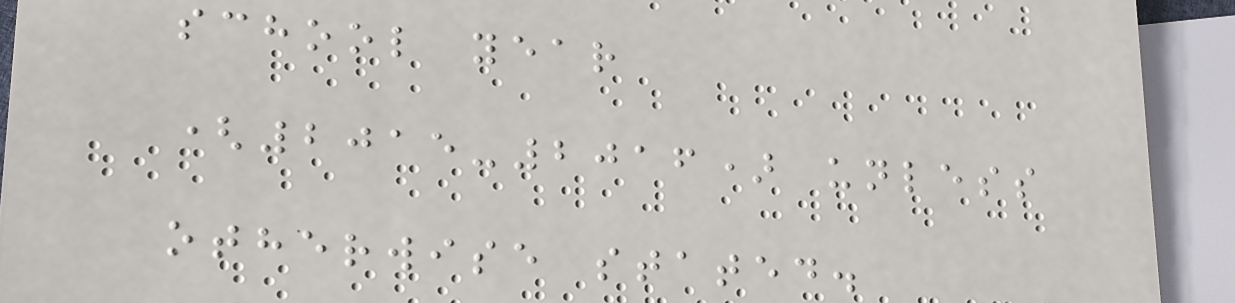school year
(2015-2016) unless
otherwise stated.
